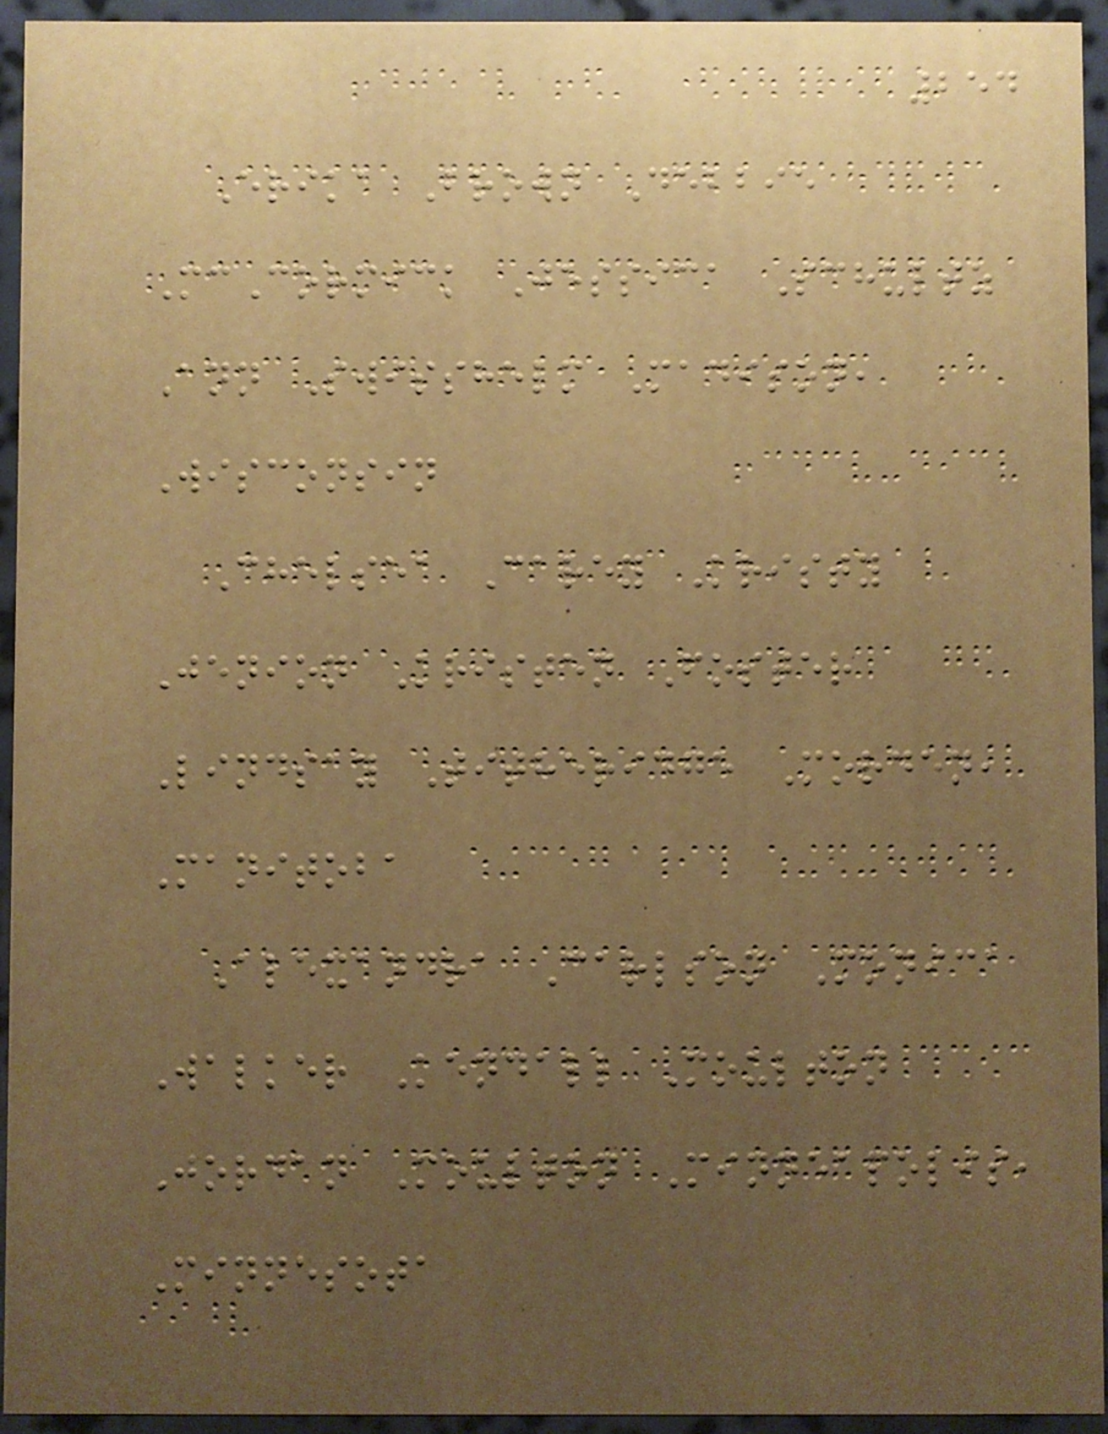254
Erika Brown Debbie
McCormick Jessica Schultz
Ann Swisshelm Madison,
Wisconsin
Chelsea Carey Kristy
Jenion Kristen Foster
Lindsay Titheridge Morden,
Manitoba
Alexandra Carlson Monica
Walker Kendall Moulton
Jordan Moulton Minneapolis,
Minnesota
